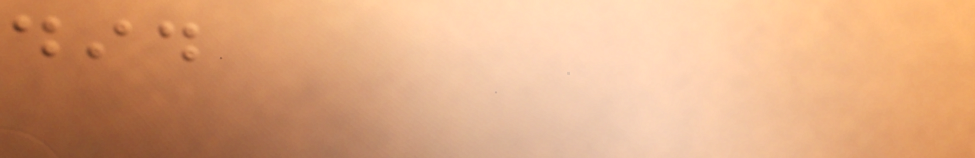did
